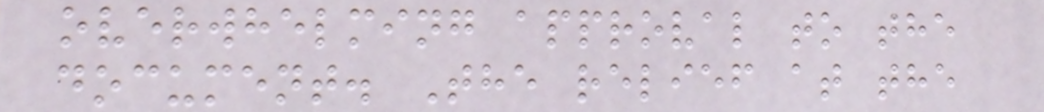overwhelming approval to the
document. The relief at the
